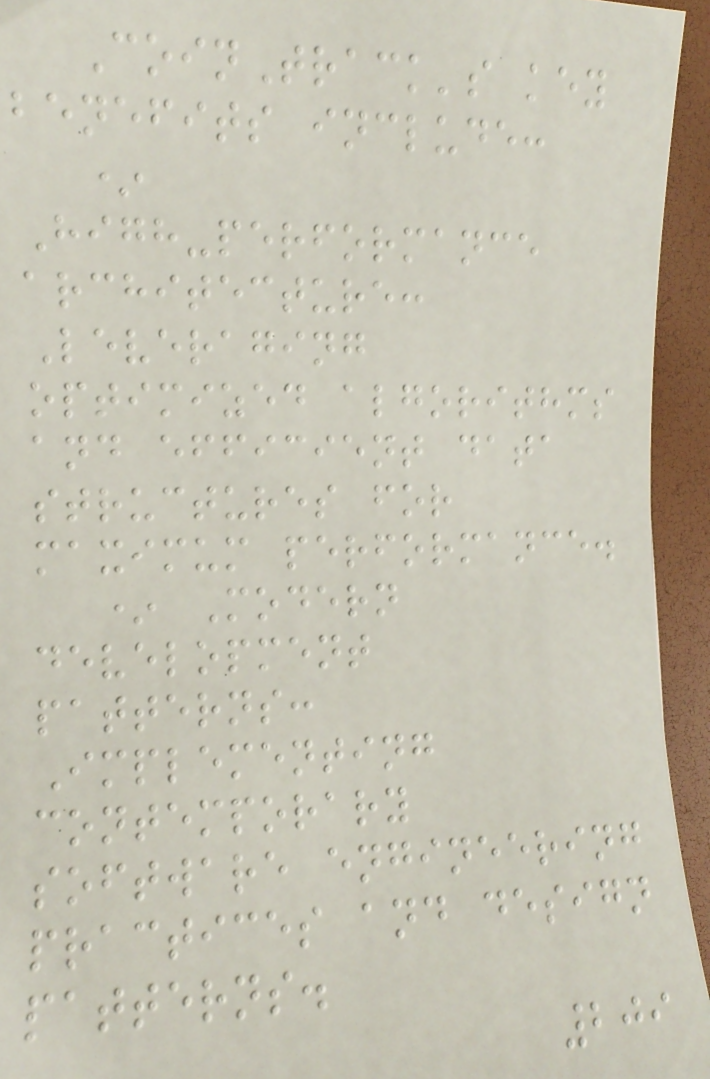CoinTrack's key
benefits include:
*
High-performance
architecture:
Leveraging
optimized algorithms
and efficient data
structures for
maximum performance.
* Modern
development
patterns:
Implementing
contemporary
software engineering
practices and design
patterns.
209
